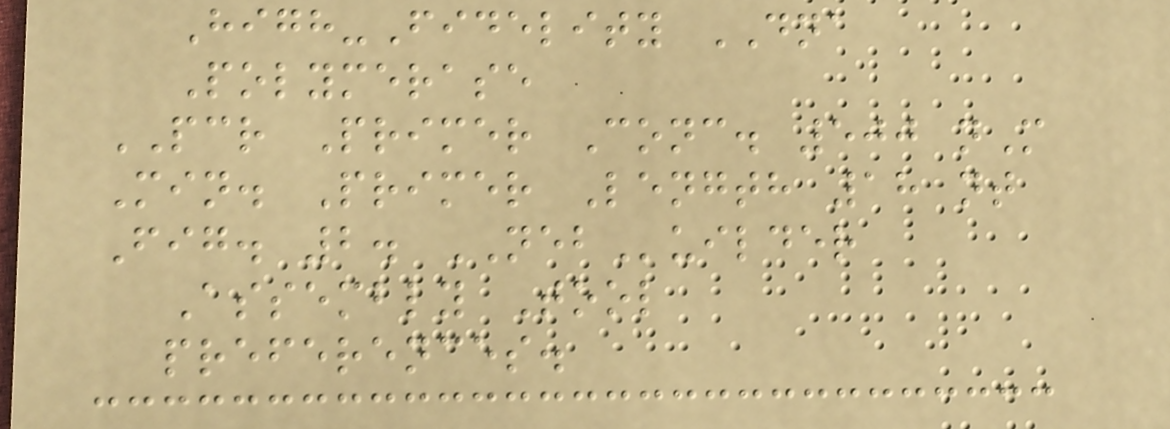High-Fidelity DNA
Polymerase
PCR Primer Conc. 500 nM
Min. Primer Length 18 nt
Fig. 2. NEBuilder
Assembly Tool
preferences.
